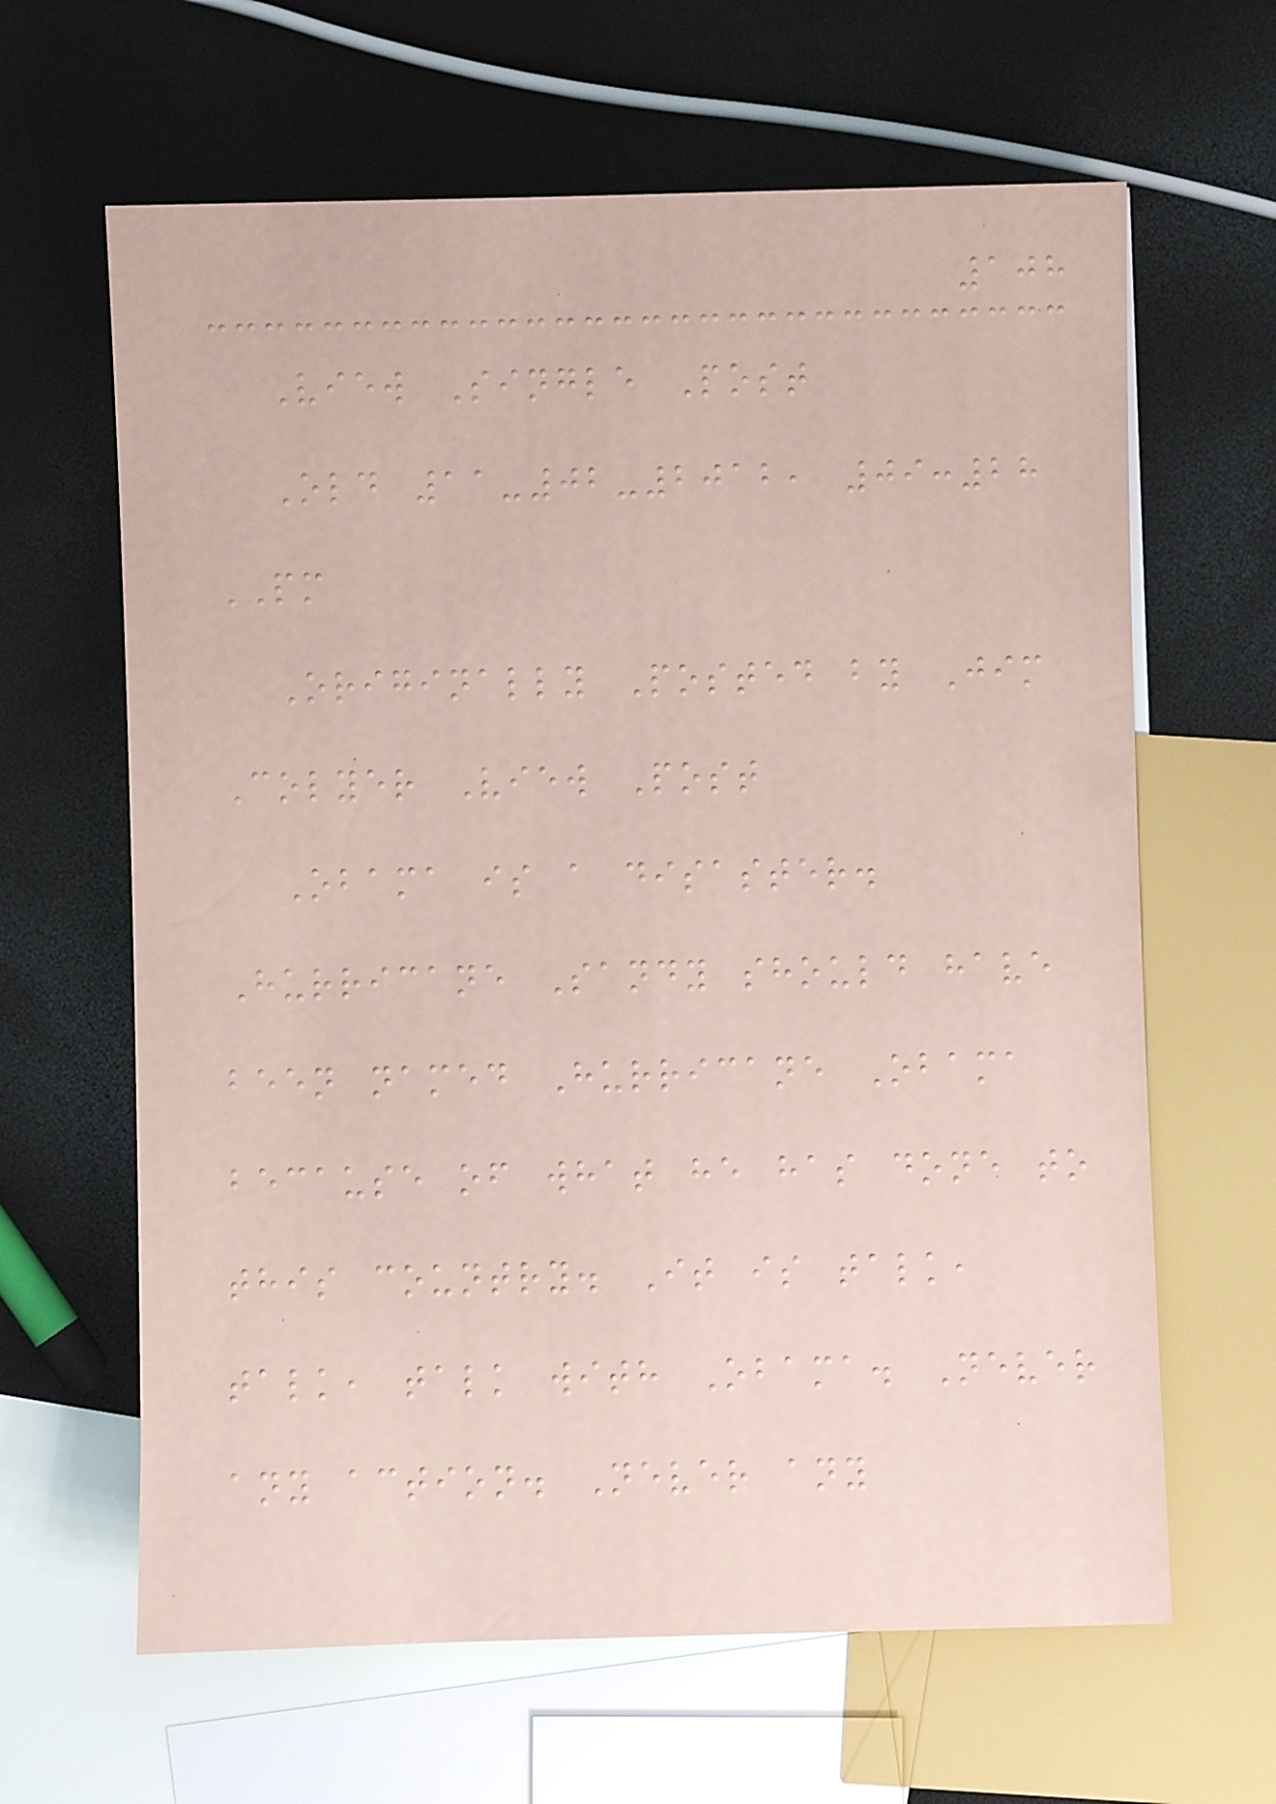108
View Single Post
Old 11-02-2012, 09:28
PM
Originally Posted by Jim
Colyer View Post
Obama is a disaster.
Hurricane Sandy should have
been named Hurricane Obama
because of what he has done to
this country. It is talk,
talk, talk with Obama. Never
any action. Never any
